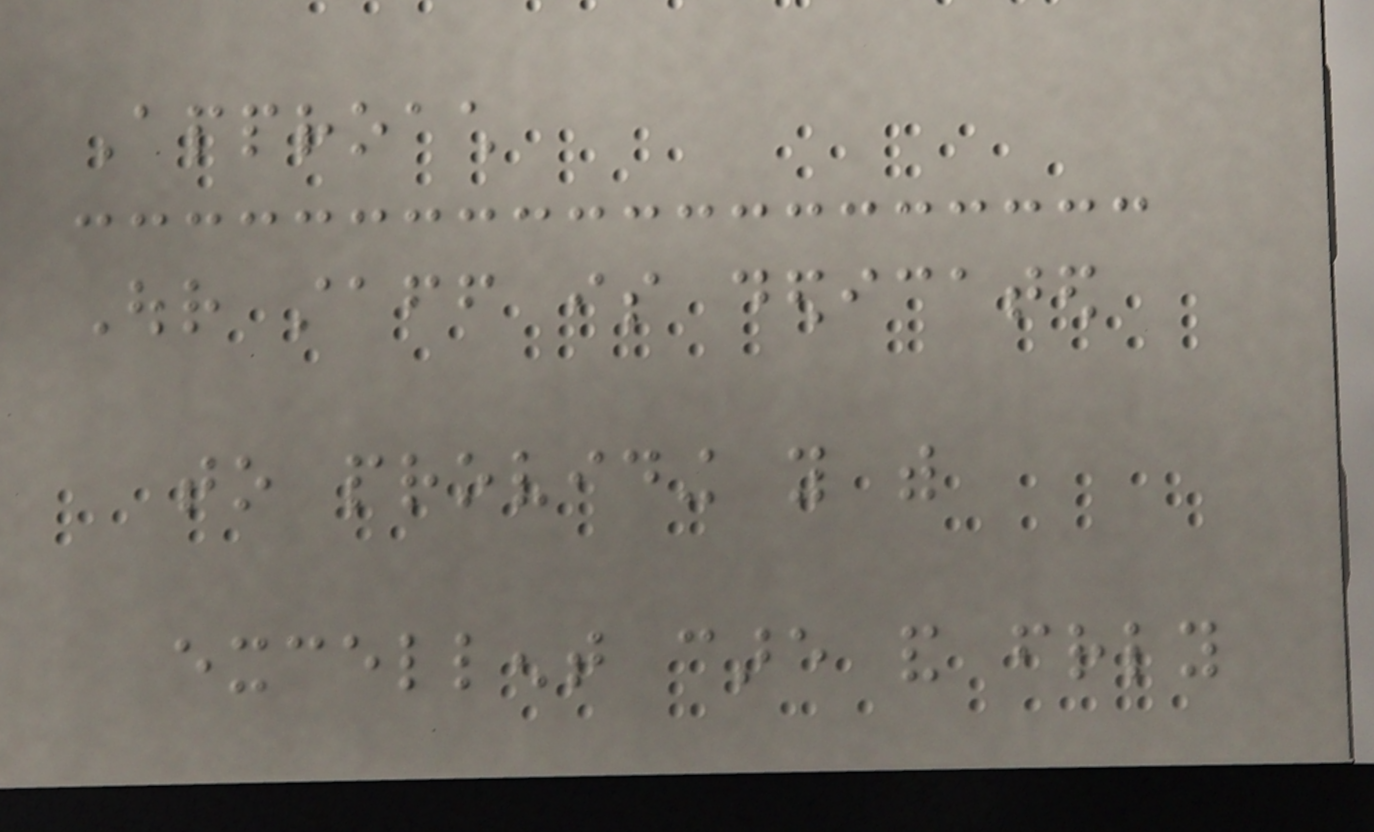Approach
Our staff is dedicated
to providing you with
excellent care and friendly
